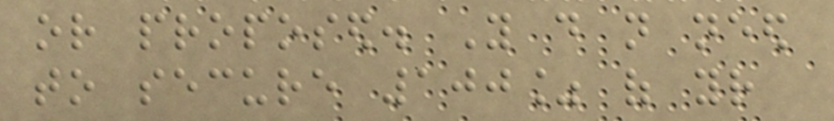or proposed. You do not need
to secure 100% of your
